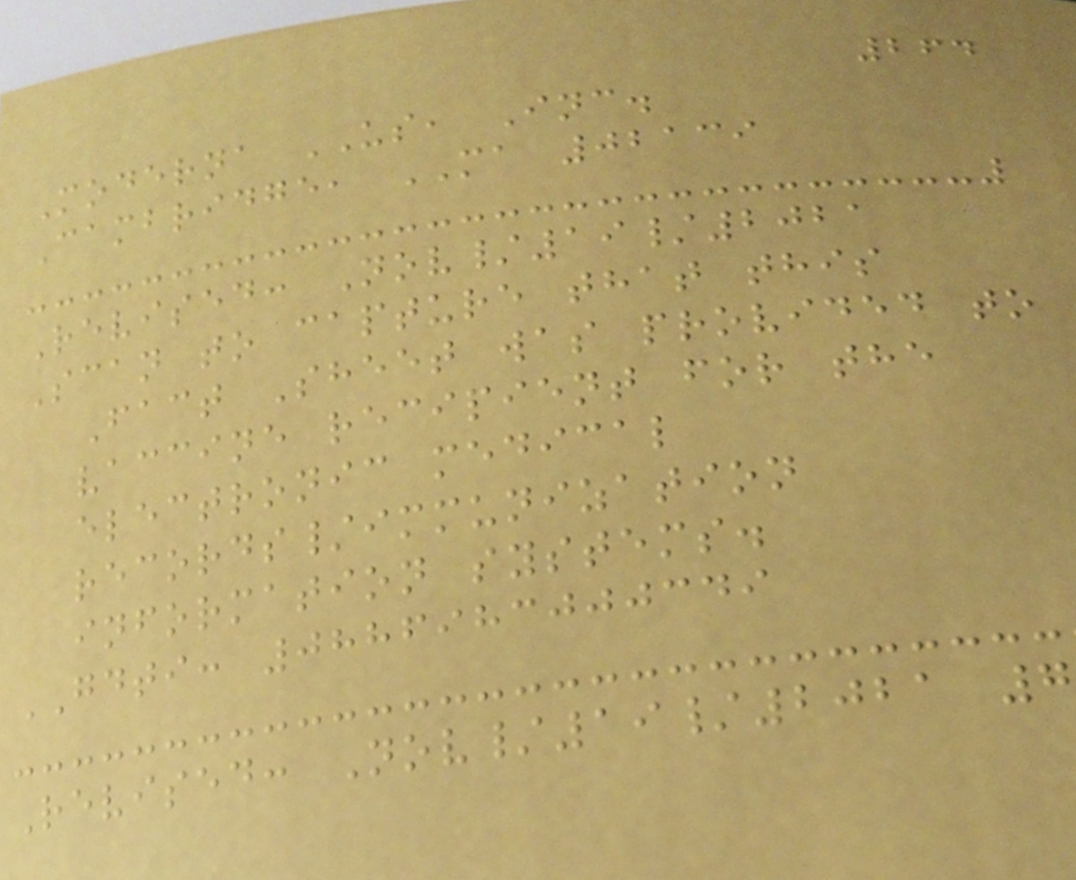264
Moderna US, Inc.
Cambridge, MA 02139
Revised: Nov/19/2021
Scan to capture that this
Fact Sheet was provided to
vaccine recipient for the
electronic medical
records/immunization
information systems.
GDTI: 0886983000349
Revised: Nov/19/2021 7
